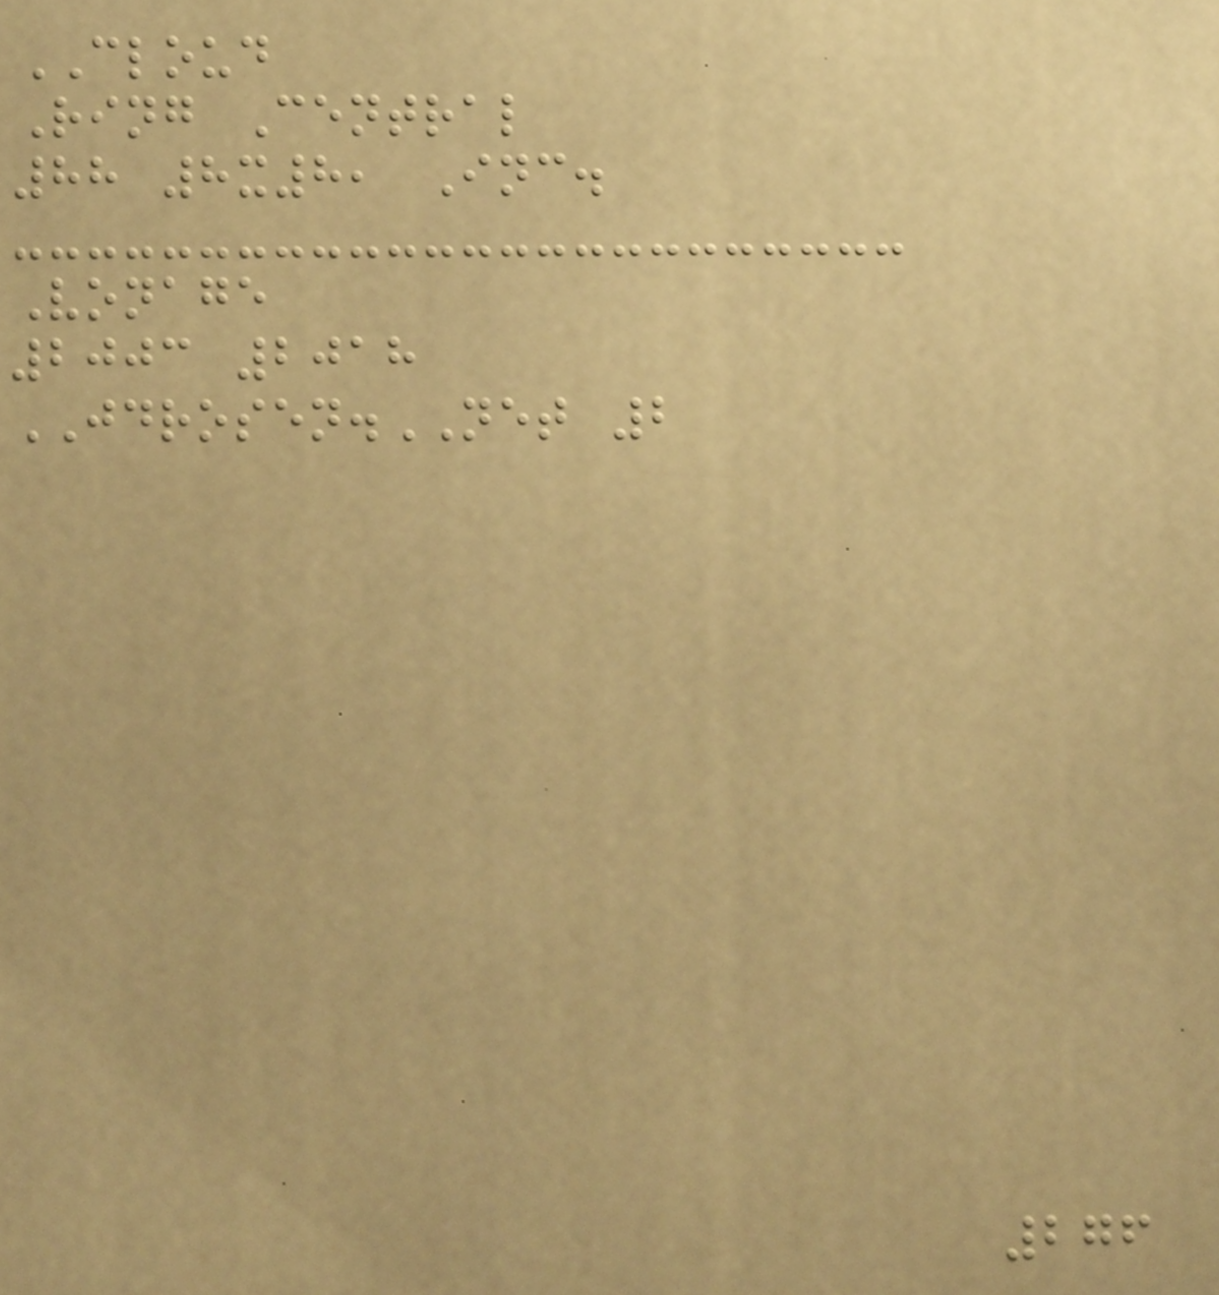CLOUD
Ring Central
88 8x8, Inc.
Vonage
2003 2018
JDROSEN.NET 2
276
